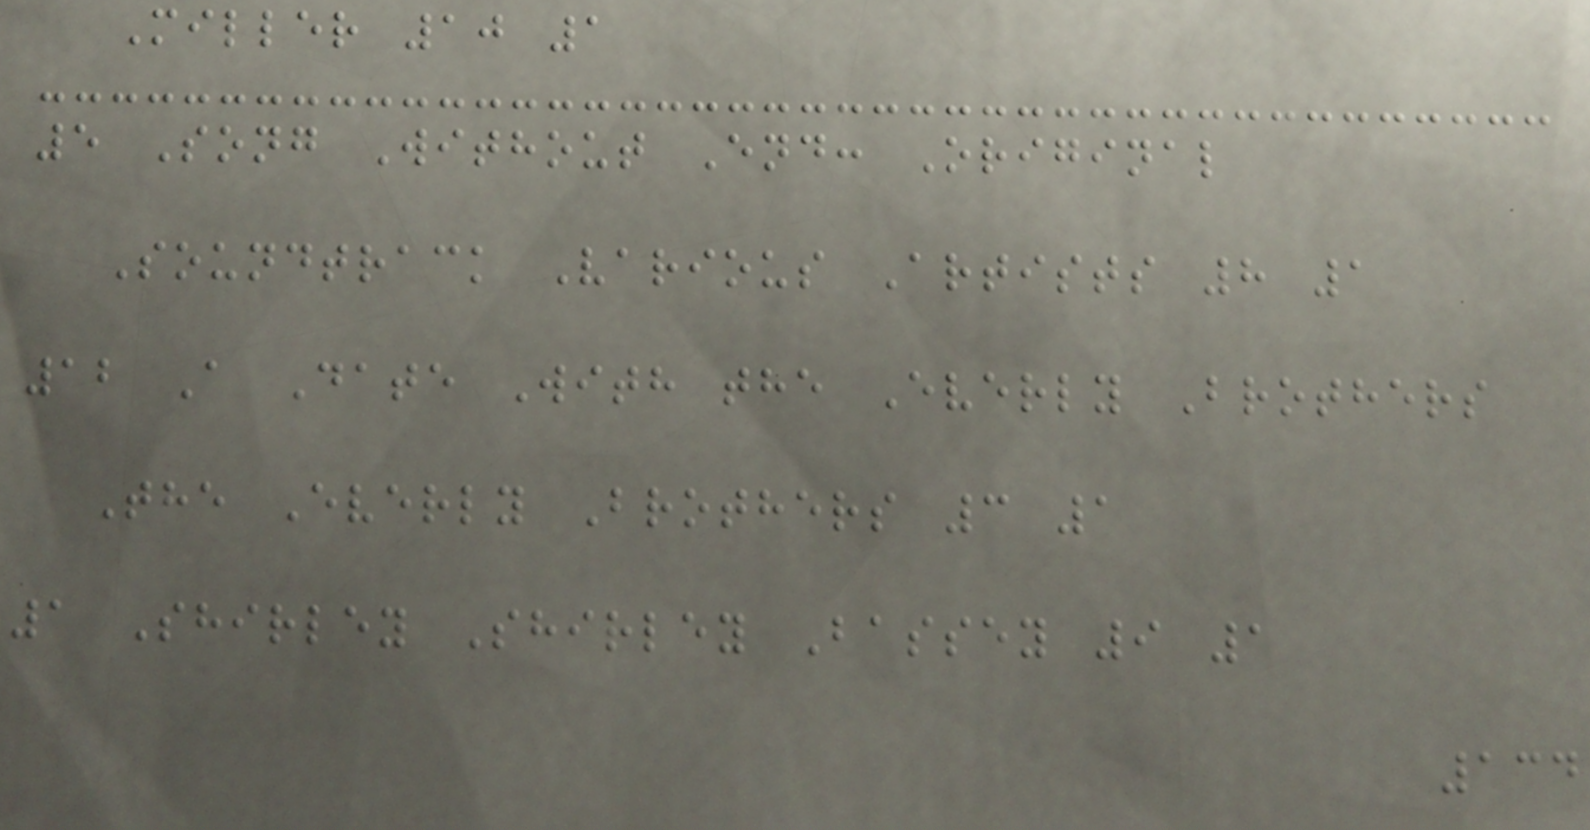Miller 10 1
5 Song Without End: Original
Soundtrack Various Artists 8 1
12 A Date With the Everly Brothers
The Everly Brothers 3 1
1 Shirley Shirley Bassey 9 1
134
